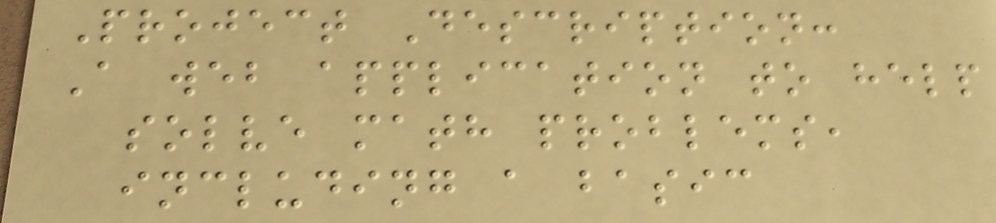Project Description:
A web application to help
solve math problems,
including a basic
